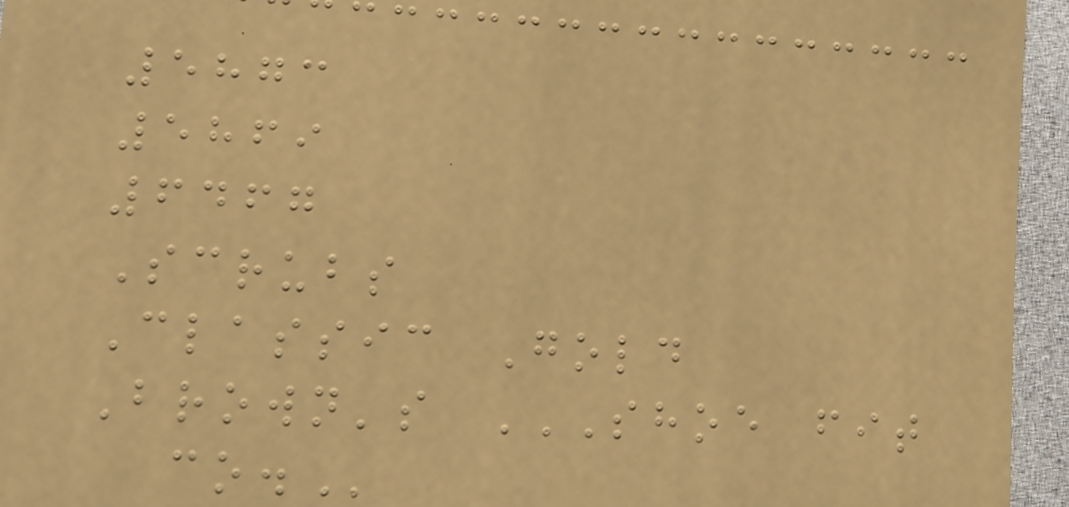5873
5869
6467
Scrubs
Classic Gold
Brown's SHOE FIT
CO.
